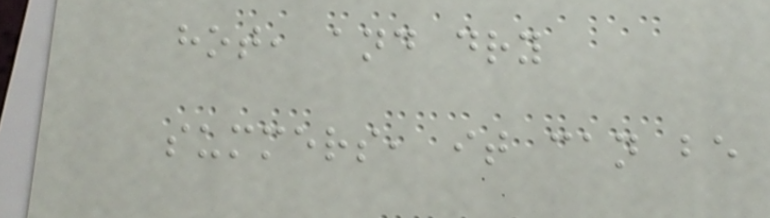hot, and dry
summers, it can be
